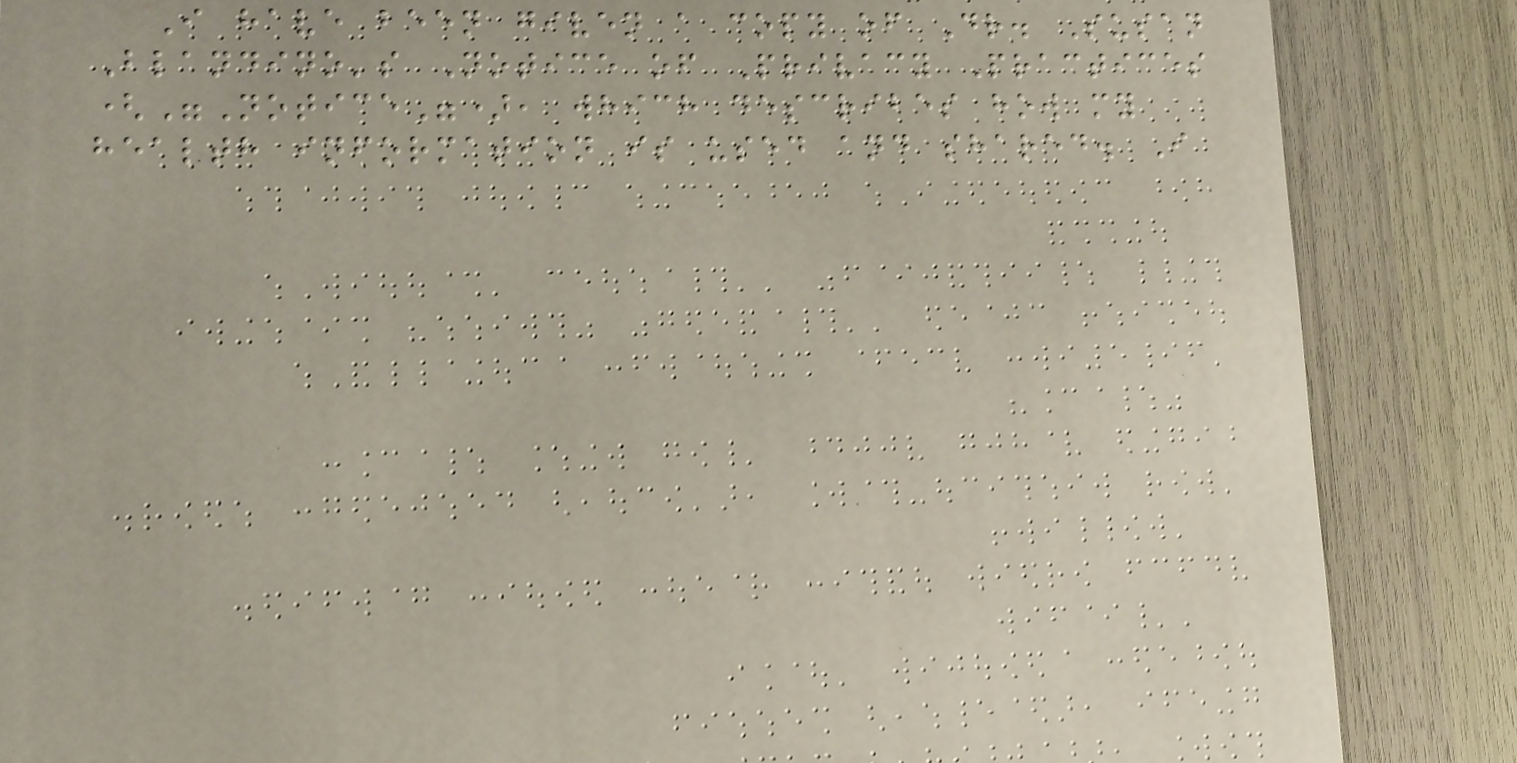I have been given a copy of Dr. Susan
Blandino's Notice of Privacy Practices
("Notice"), which describes how my
health information is used and shared. I
